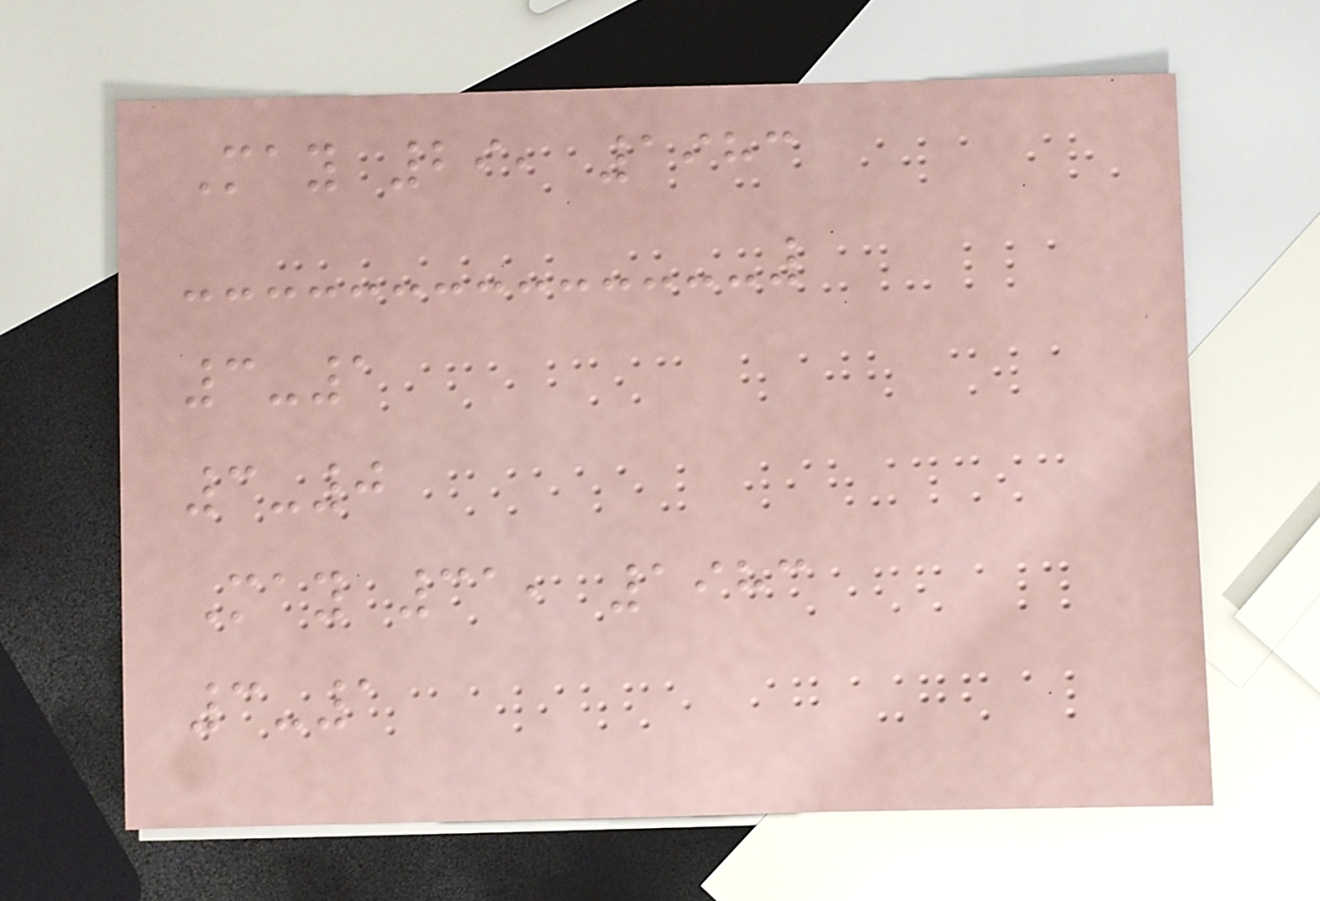May 29, 1983
3-1
3-0
May 31, 1983
3-1
